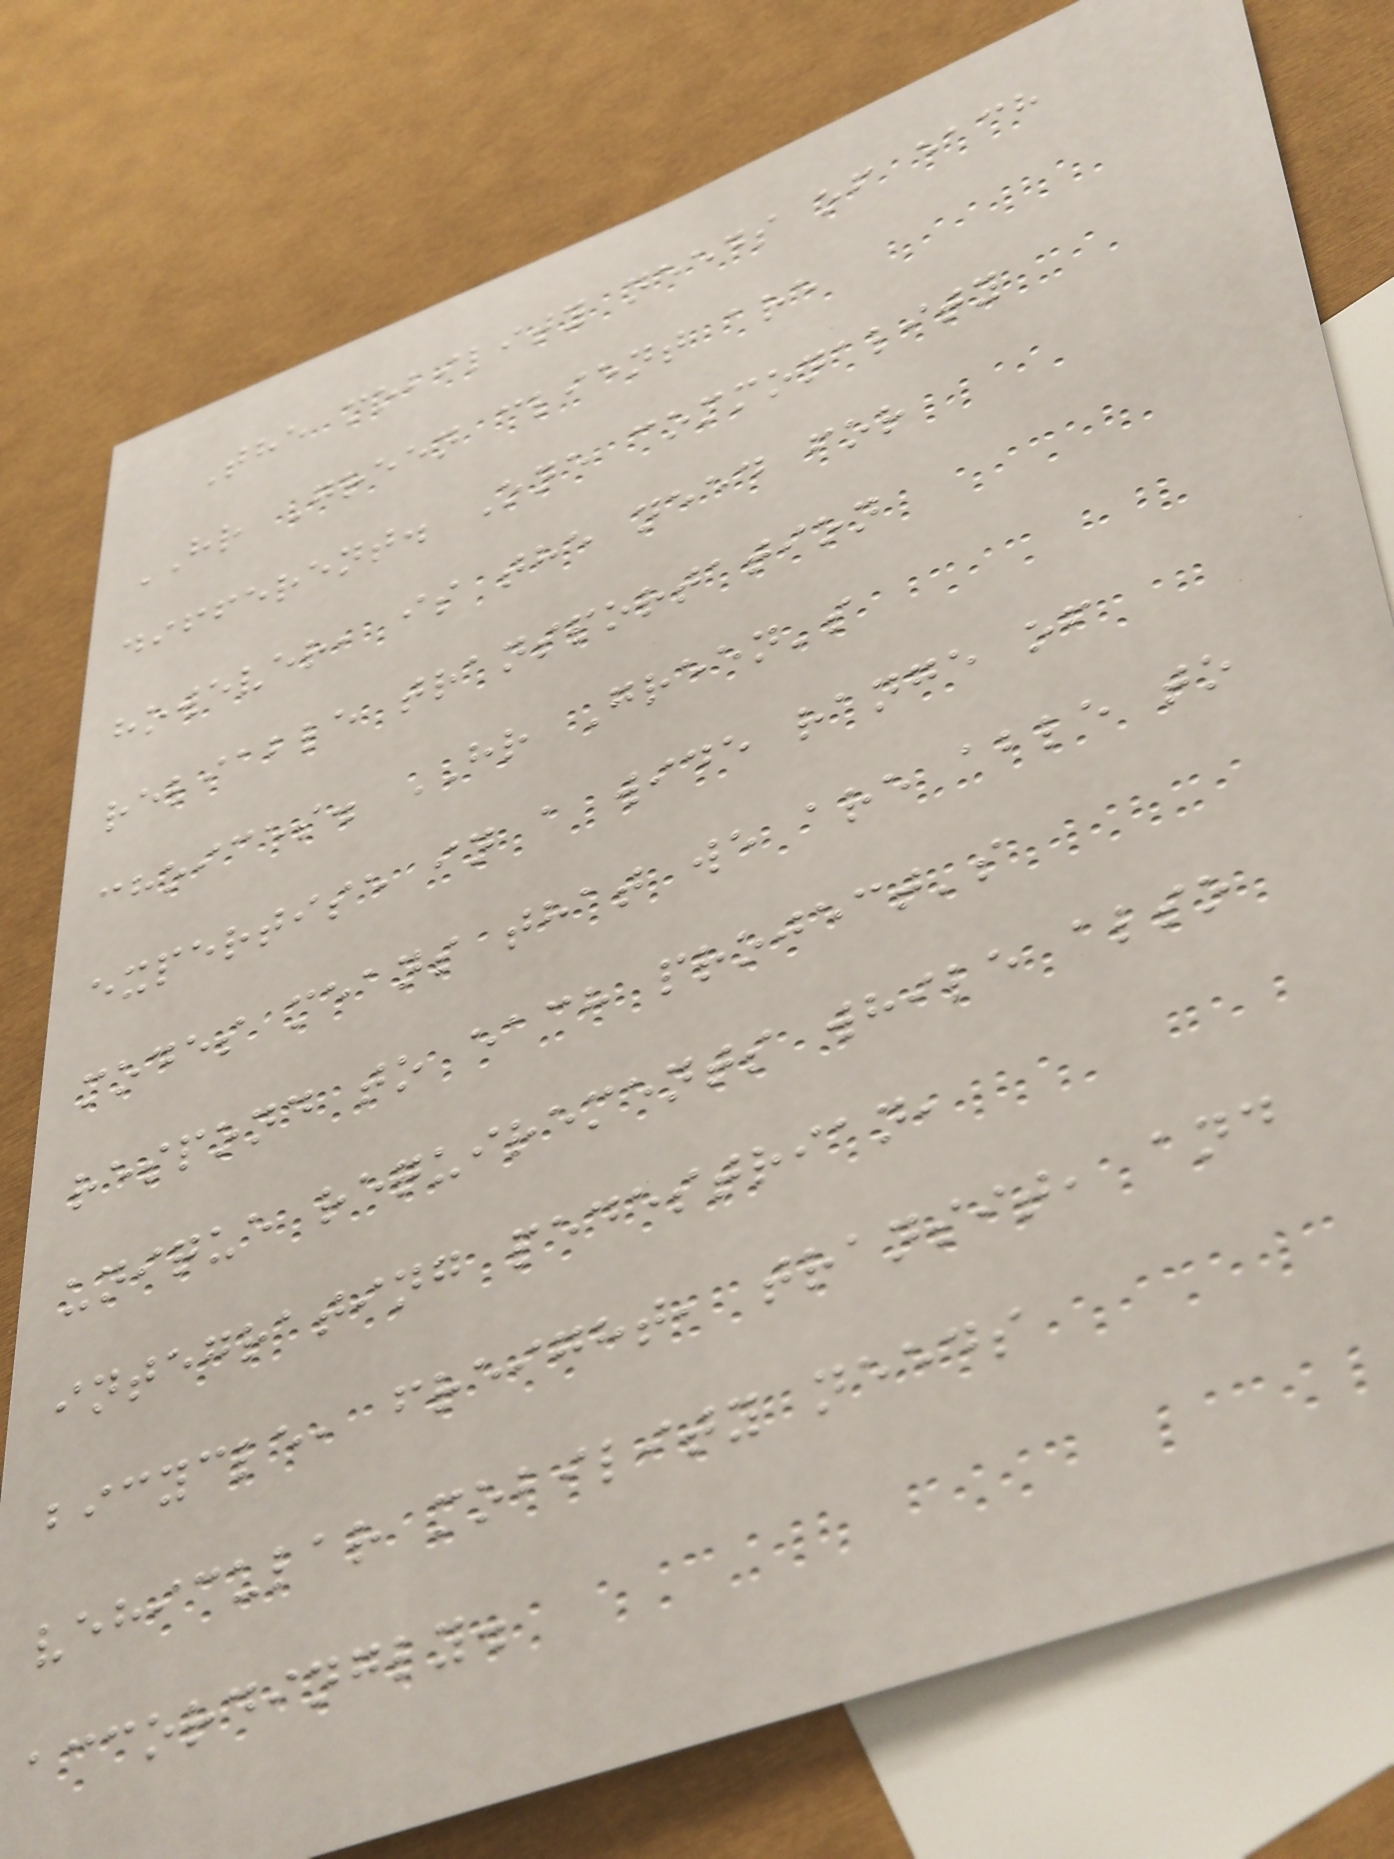The mobility needs of each
HR Green client are
different. One commonality
however, is the need for
reliable transportation
choices. HR Green's
expertise in a wide range of
modes means that we are able to
respond to each project's
unique requirements while also
integrating pedestrian,
bicycle, freight, transit, and
vehicular mobility needs
accordingly.
